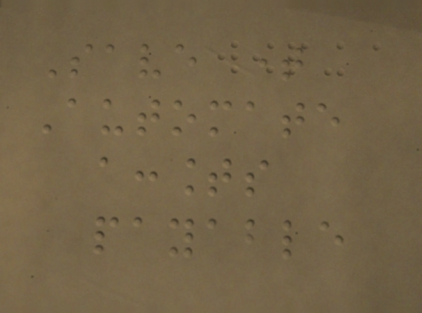Save time
Automate
accounts
payable
